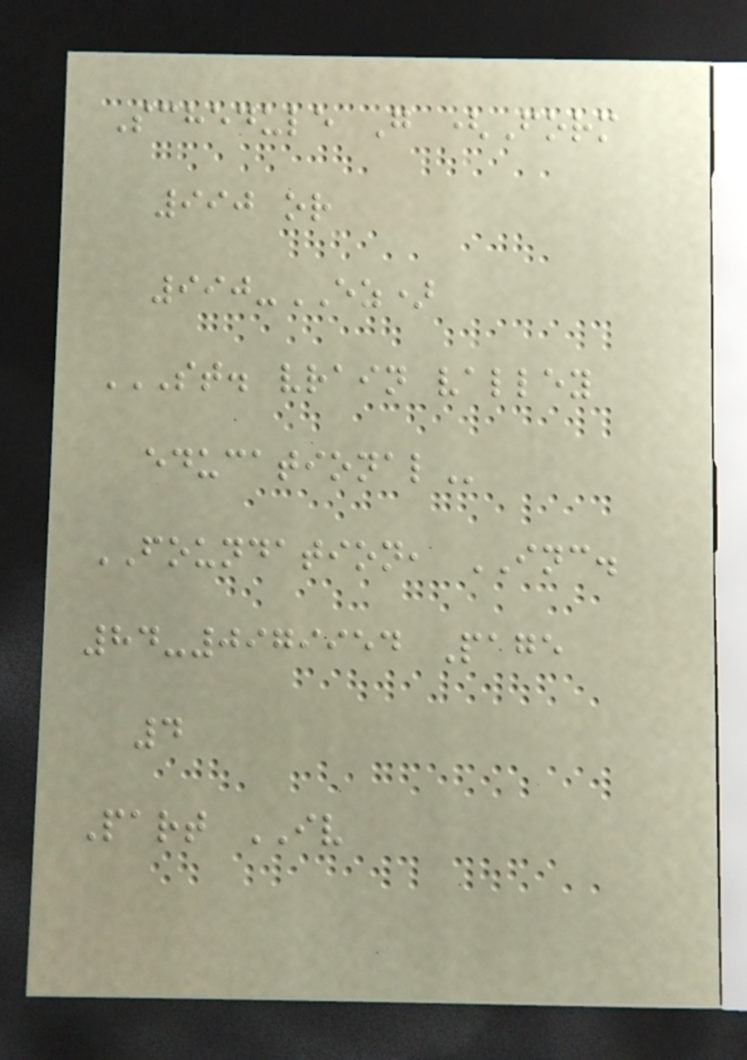Schedule G (Form
990 or
990-EZ)
ST. VRAIN VALLEY
EDUCATIONAL
FOUNDATION, INC.
84-0979954 Page
4
Part IV
